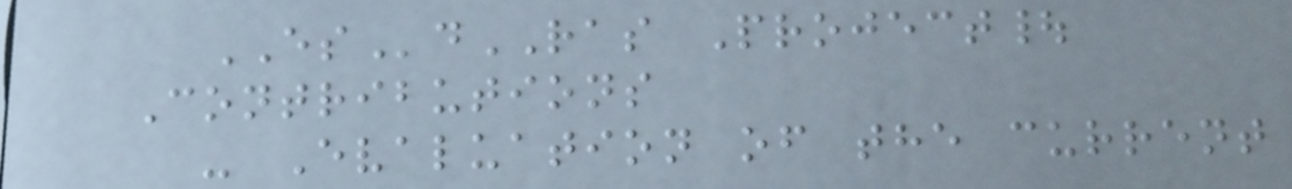ESdRAS Project|
Contributions
- Evaluation of the current
